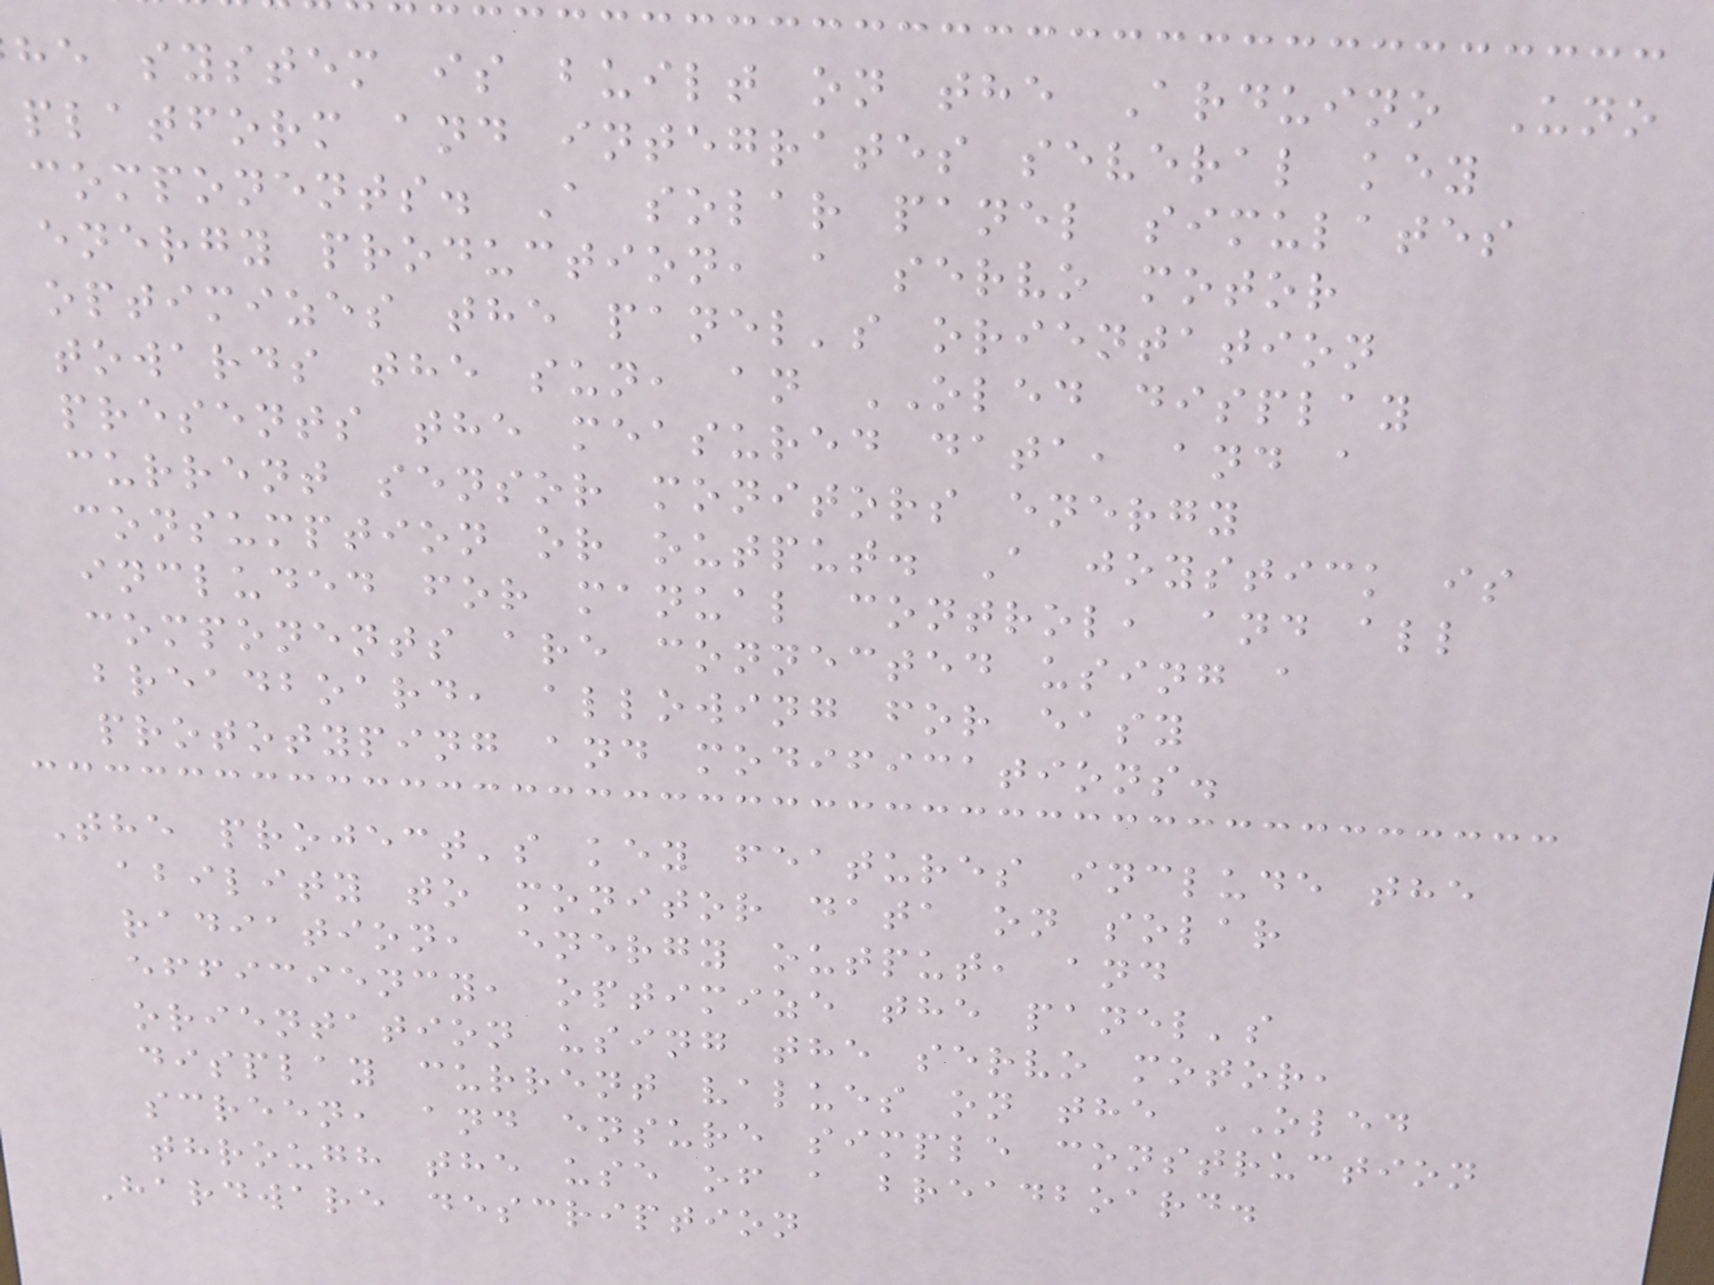he system is built on the Arduino Uno
platform and integrates several key
components. A solar panel simulates
energy production, a servo motor
optimizes the panel's orientation
towards the sun, an OLED display
presents the measured data, and a
current sensor monitors energy
consumption or output. A joystick is
included for manual control, and all
components are connected using a
breadboard, allowing for easy
prototyping and modifications.
The project's key features include the
ability to monitor data on solar
radiation, energy output, and
efficiency, optimize the panel's
orientation using the servo motor,
display current values on the OLED
screen, and ensure simple construction
through the use of a breadboard.
Hardware description
